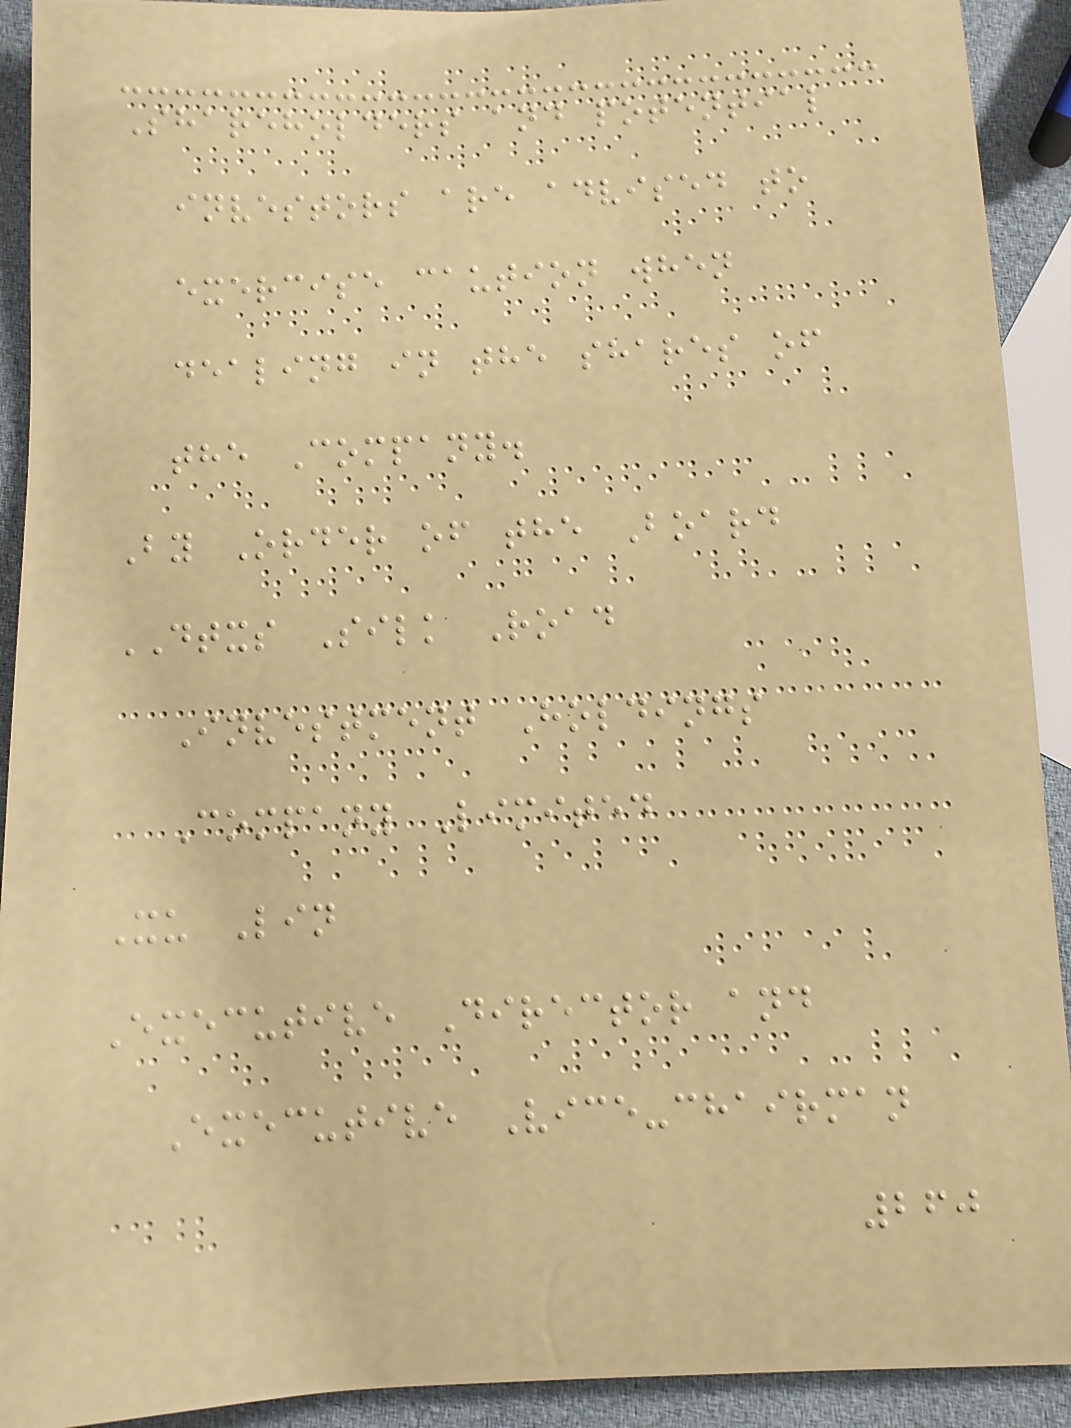Shareholders and potential
investors are advised to
exercise caution when
dealing in the shares of
the Company.
By Order of the Board
DTXS Silk Road
Investment Holdings
Company Limited
Xu Lin
Executive Director and
Executive Vice-chairman
260
